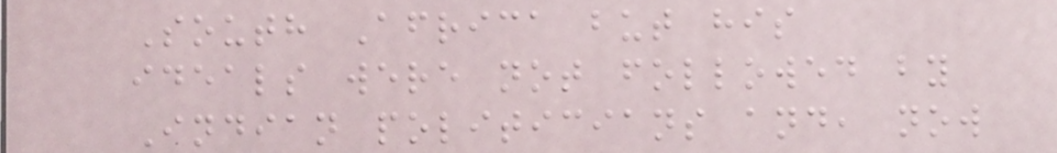South Africa but his
ideals were not followed by
Indian politicians and, now
